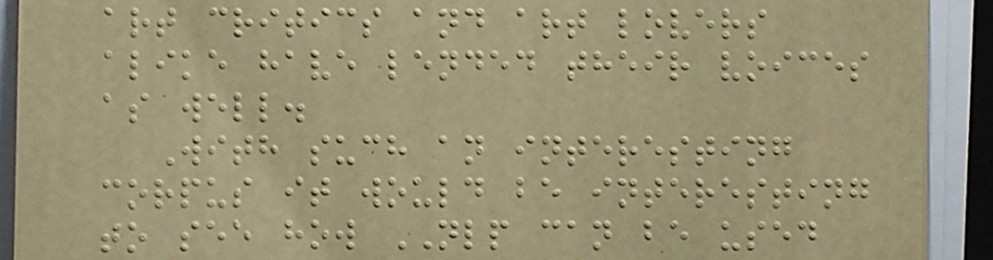art critics and art lovers
alike have lended their voices
as well.
With such an interesting
corpus it would be interesting
to see how NLP can be used
